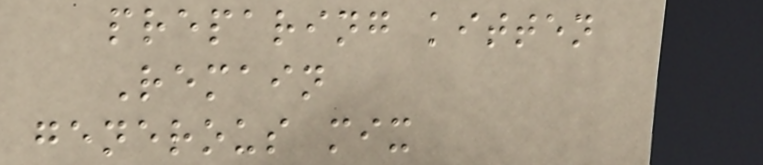preparing kitten
Remain
generous mix
